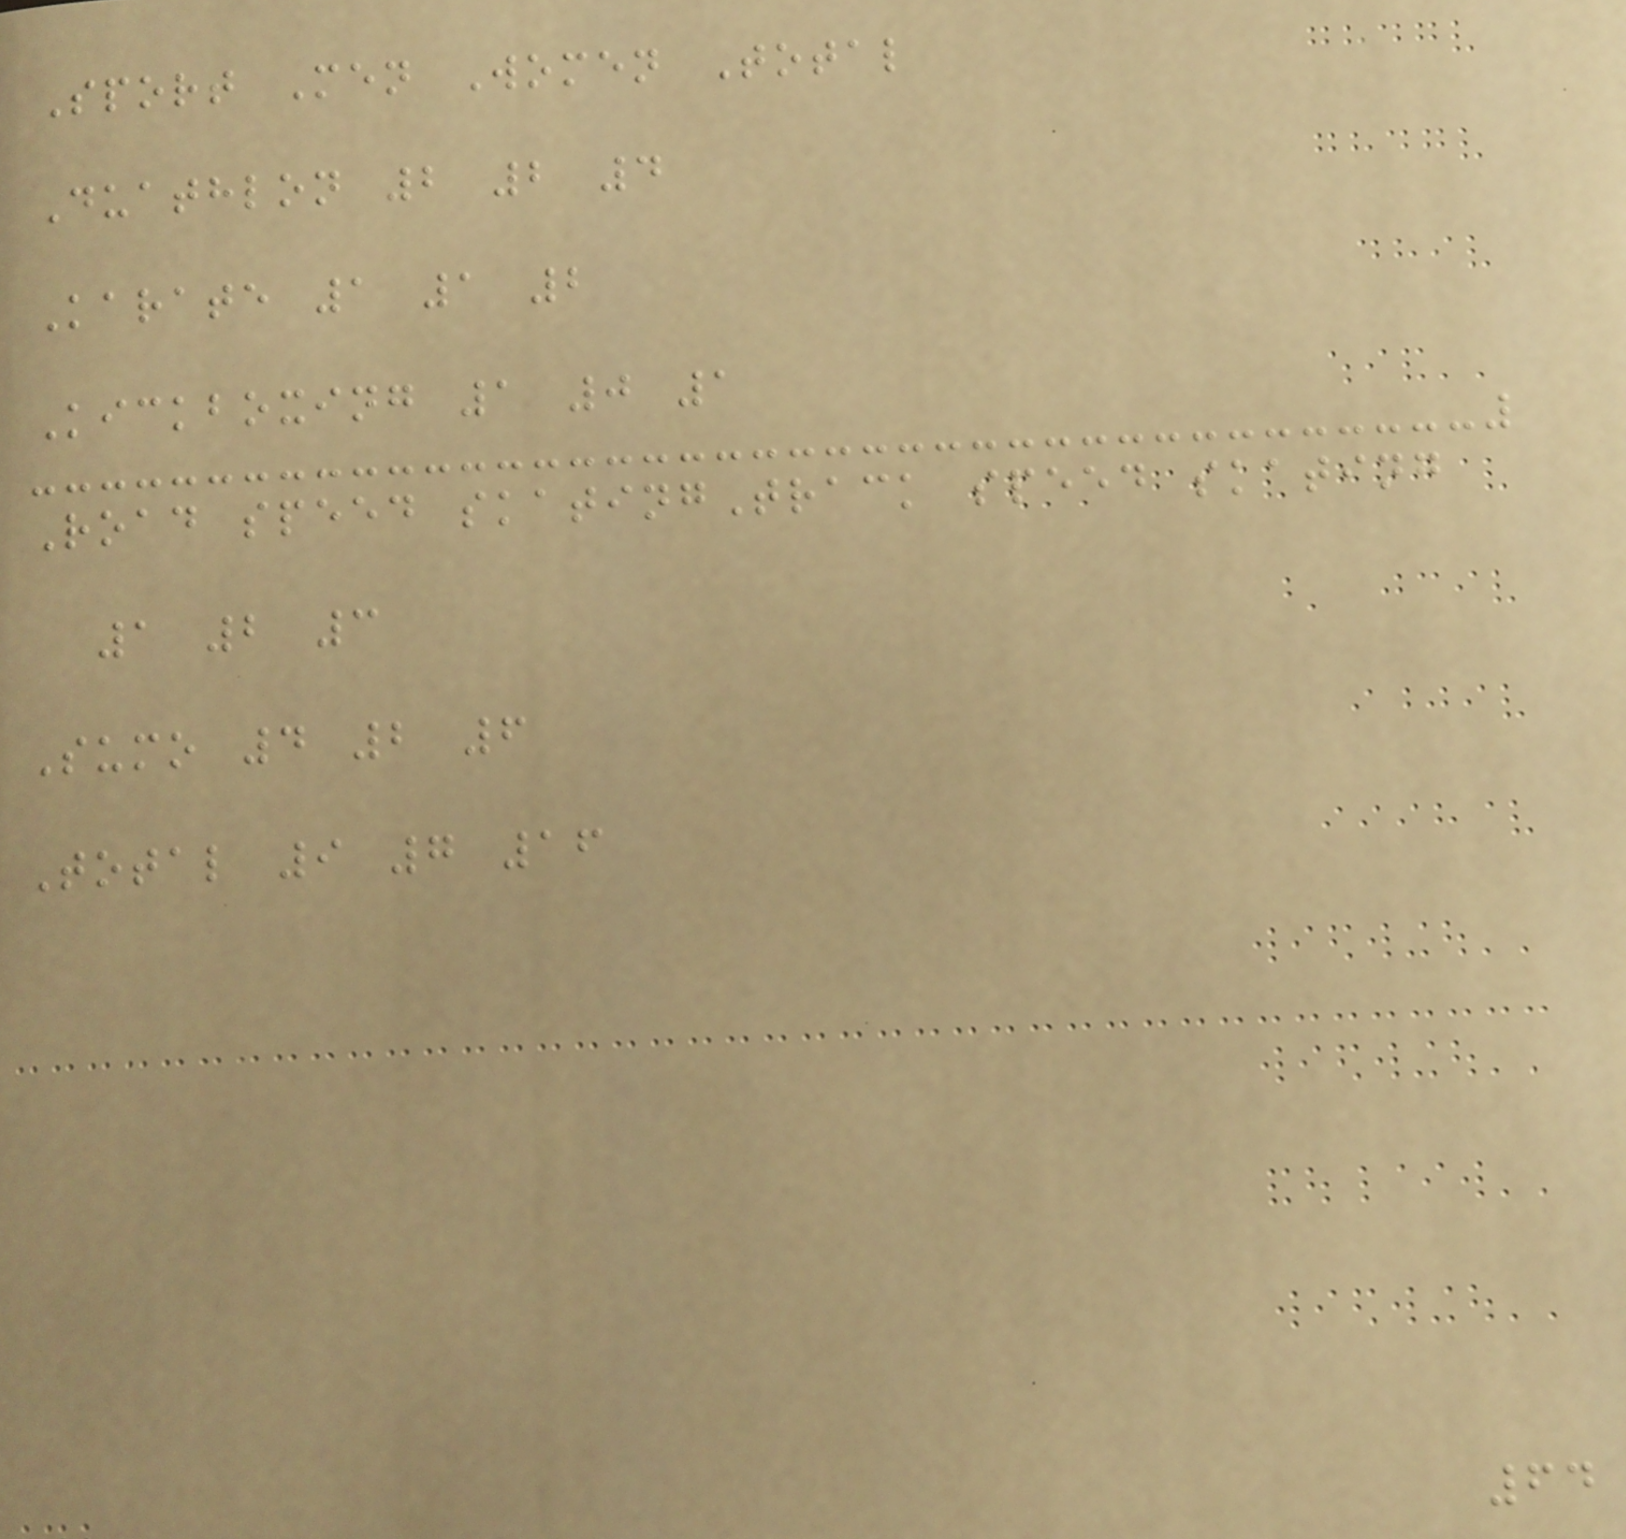Sport Men Women Total
Duathlon 2 2 4
Karate 1 1 2
Kickboxing 1 0 1
Road speed skatingTrack speed skating
1 2 3
Sumo 4 2 6
Total 9 7 16
64
